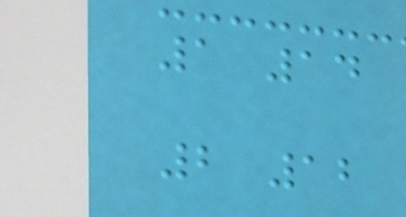1 14
2 12
